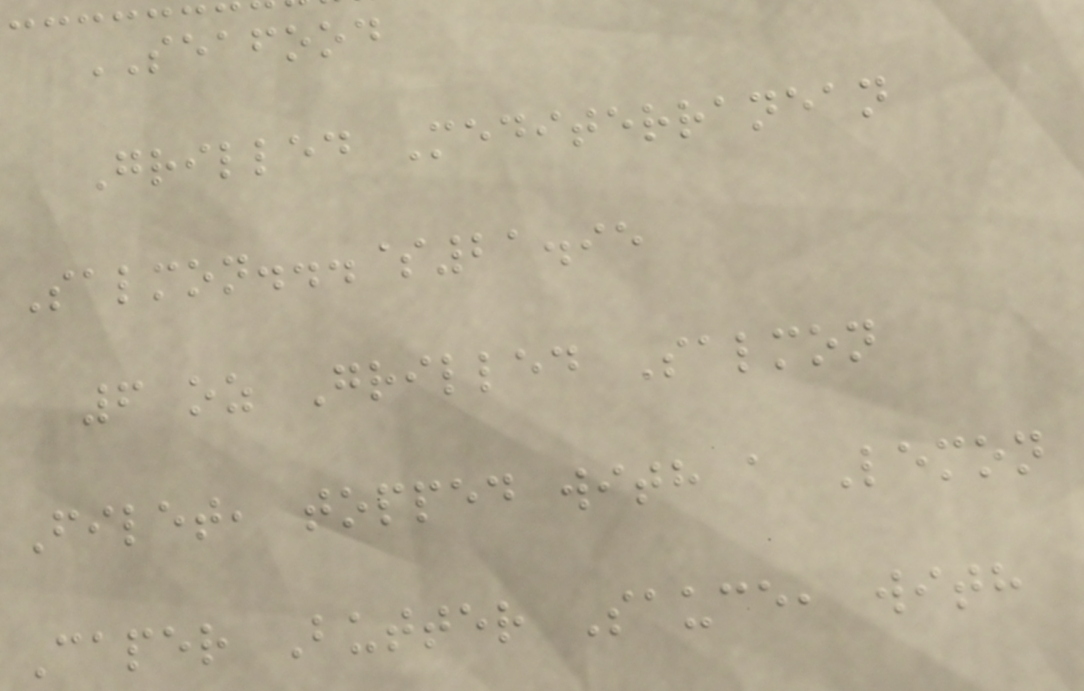SEAFOOD
Grilled Mediterranean
Salmon...$21.95
6 oz Grilled Salmon
Filet, topped with a Lemon
Caper Butter Sauce, with
